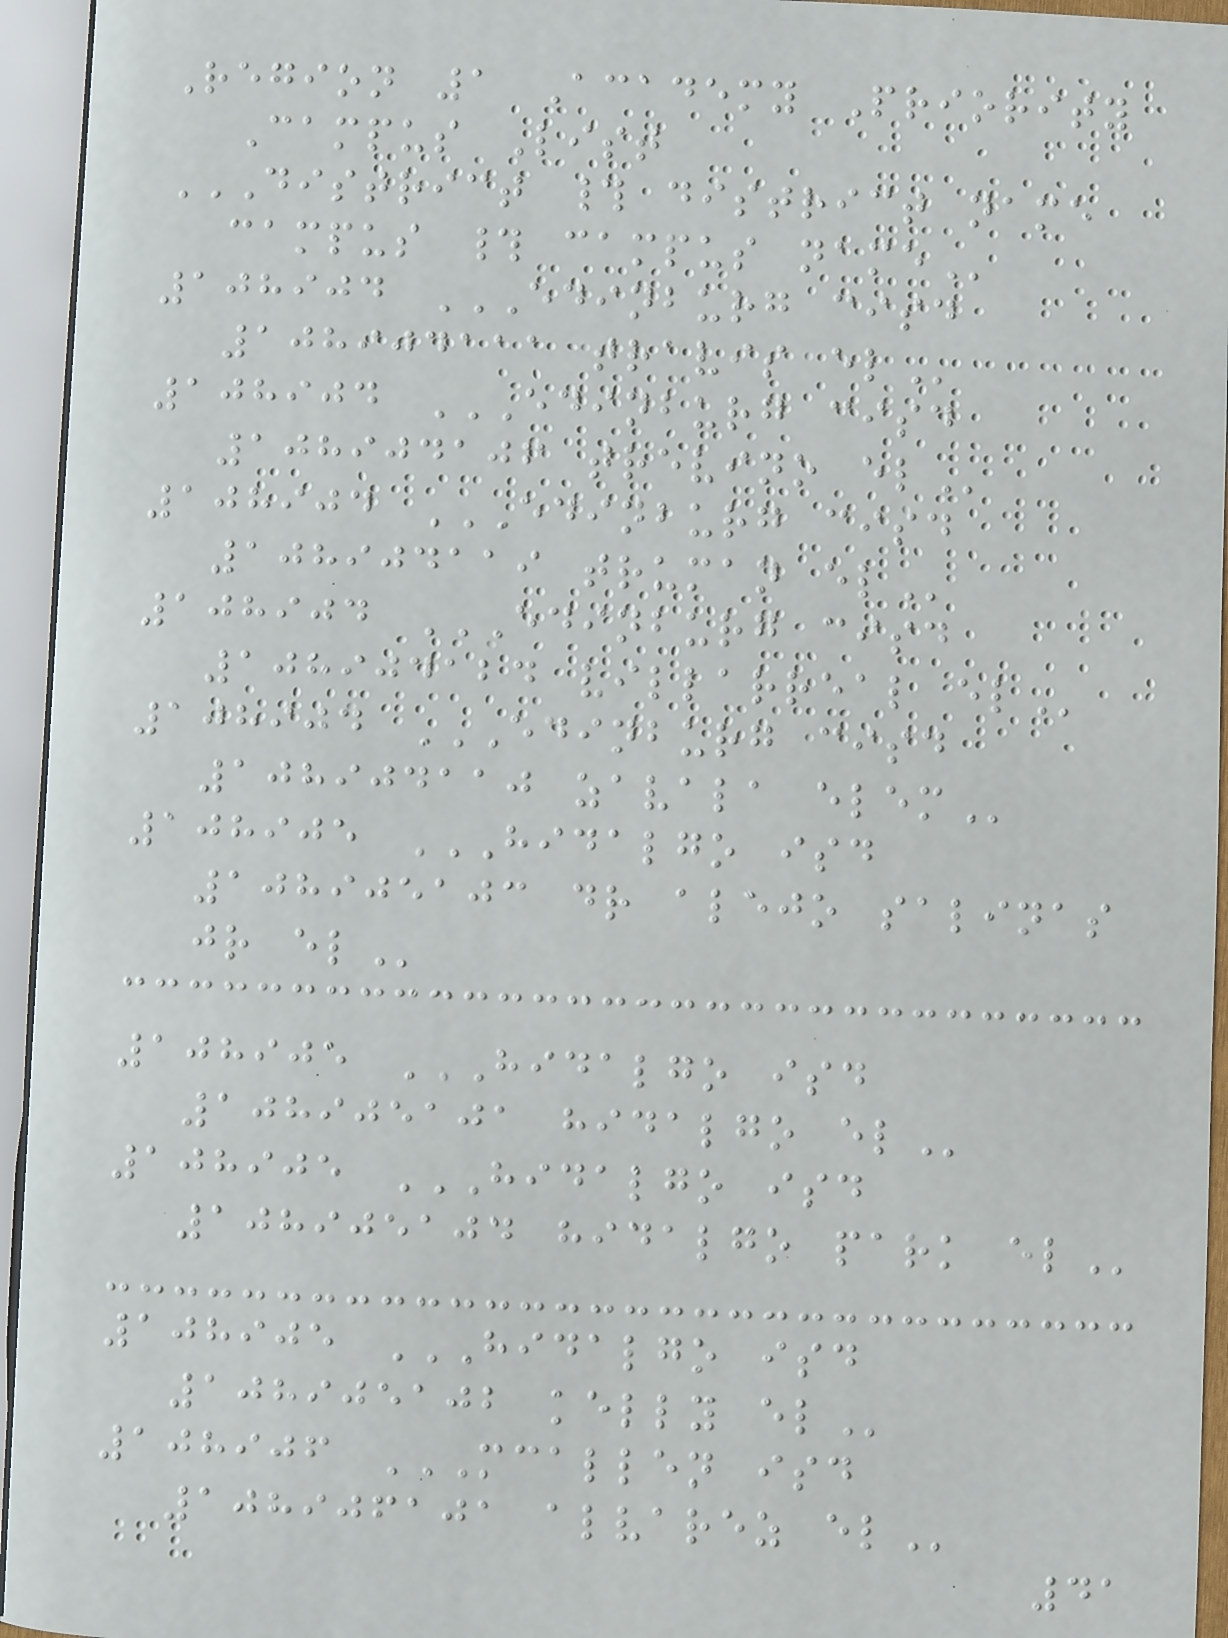Region 1 Academy Priority
Campus List
DISTRICT # DISTRICT NAME
CAMPUS # CAMPUS NAME
108904 EDINBURG CISD
108904111 TRAVIS EL
108904 EDINBURG CISD
108904106 TREVINO EL
108904 EDINBURG CISD
108904119 TRUMAN EL
108904 EDINBURG CISD
108904124 VILLARREAL EL
108904 EDINBURG CISD
108904110 ZAVALA ELEM
108905 HIDALGO ISD
108905103 DR ALEJO SALINAS
JR EL
108905 HIDALGO ISD
108905101 HIDALGO EL
108905 HIDALGO ISD
108905104 HIDALGO PARK EL
108905 HIDALGO ISD
108905102 KELLY EL
108906 MCALLEN ISD
108906101 ALVAREZ EL
41
